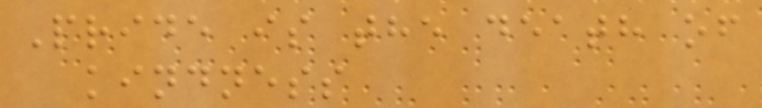Pride is the death of
kindness
